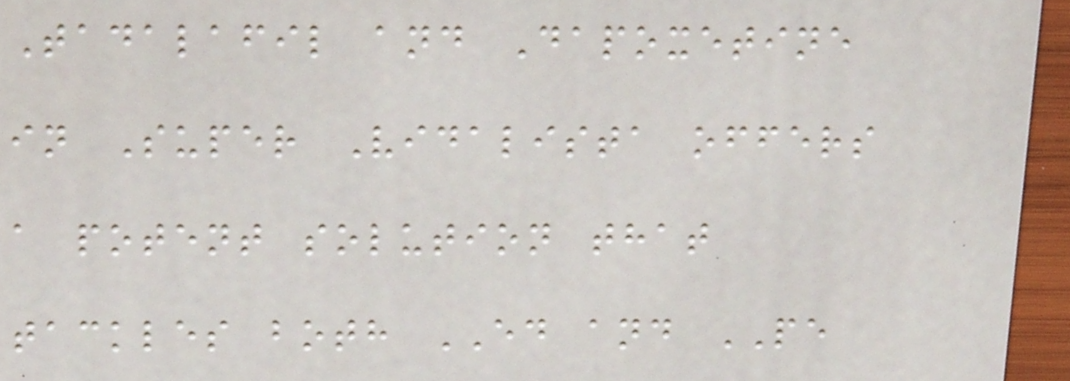Tadalafil and Dapoxetine
in Super Vidalista offers
a potent solution that
tackles both ED and PE
